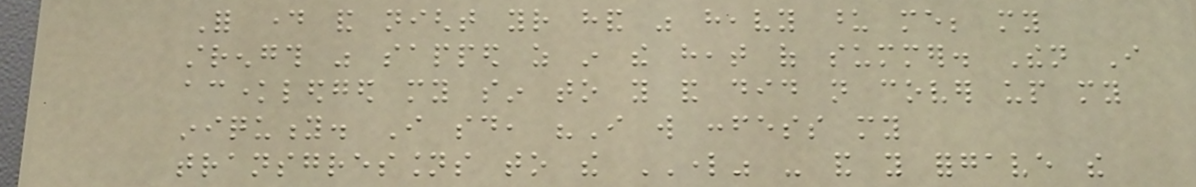For day and night your hand was heavy upon me; my
strength was sapped as in the heat of summer. Then I
acknowledged my sin to you and did not cover up my
iniquity. I said, "I will confess my
transgressions to the LORD" - and you forgave the
